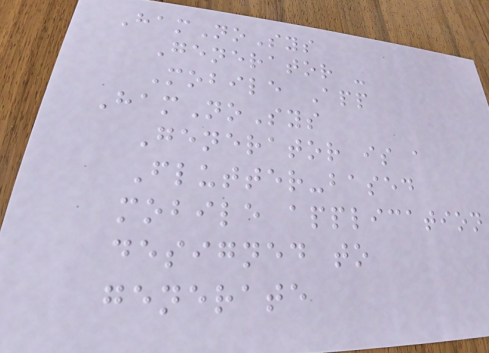HamNoSys
Generator -
Mobile App
HamNoSys
Generator is a
Flutter-based
mobile application
designed to
generate
